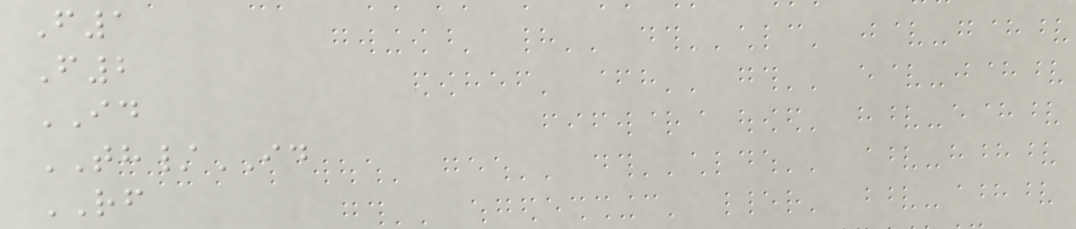F1
F2
ID
TH/ID
RF
